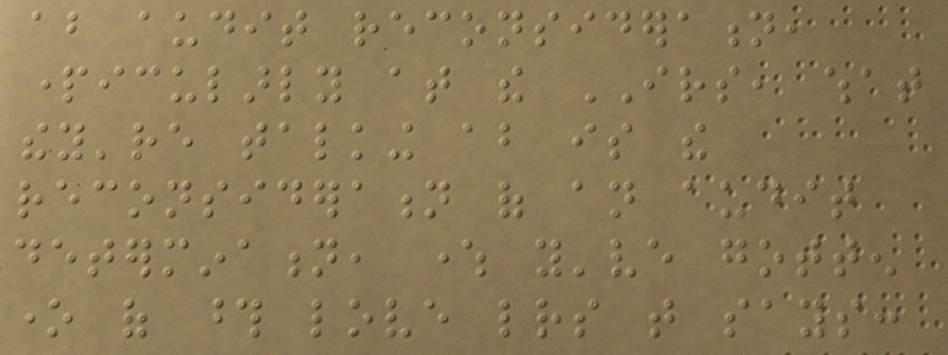about audit reconsideration,
particularly at the IRS, what
they're talking about is the
reconsideration of an audit
determination, where you've gotten
one of those love letters that says:
